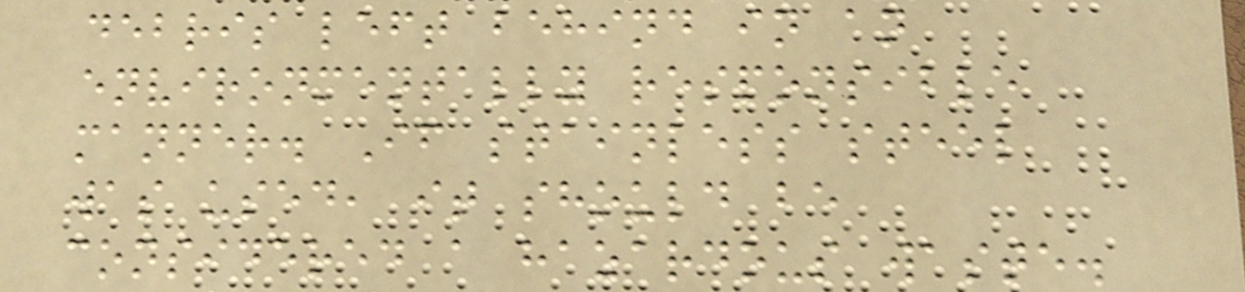debris left behind in an
environmentally responsible
manner. If stainless steel
was used, it should be
considered a hazardous waste.
